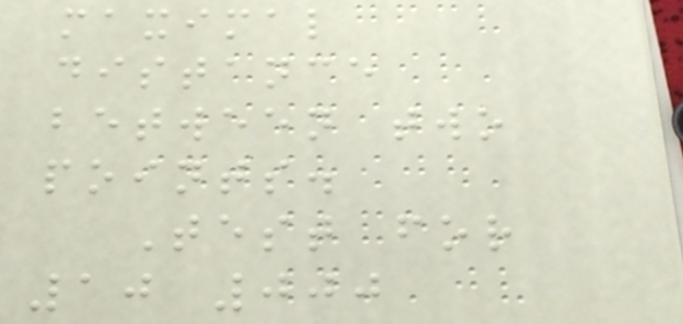maximal
distance
between two
points.
Test for
10 000
